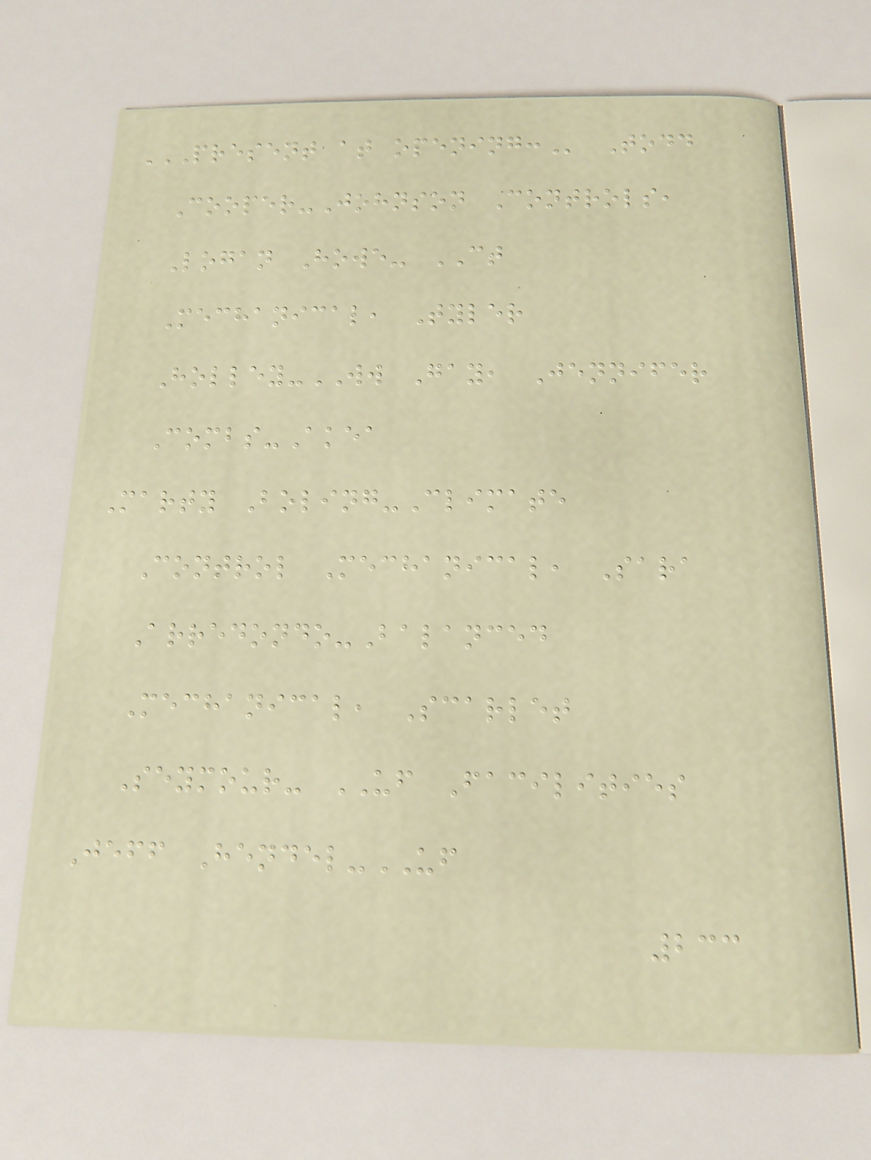PRESENT AT OPENING: Todd
Cooper-Johnson Controls,
Logan Howe- CT
Mechanical, Tyler
Holley-WW Gay, Jennifer
Combs-Akea
Marty Boling-Climate
Control Mechanical, Sara
Arredondo-Balanced
Mechanical, Scarlet
Seymour- UF Facilities
Jeff Hendel-UF
233
